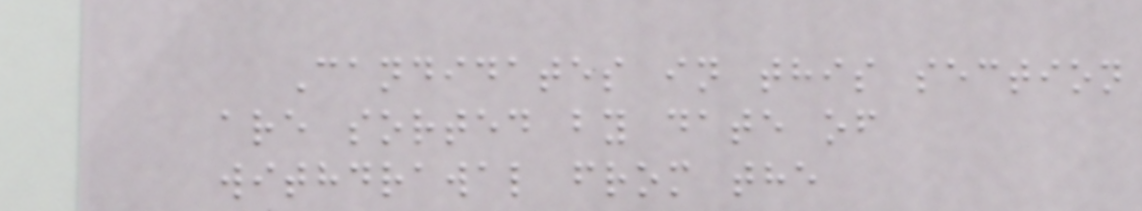Candidates in this section
are sorted by date of
withdrawal from the
